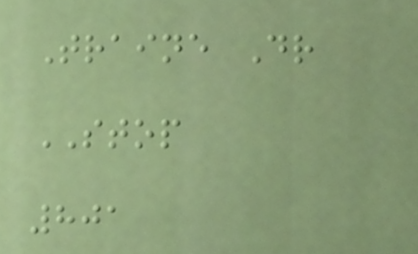Traine Dr
STOP
801
